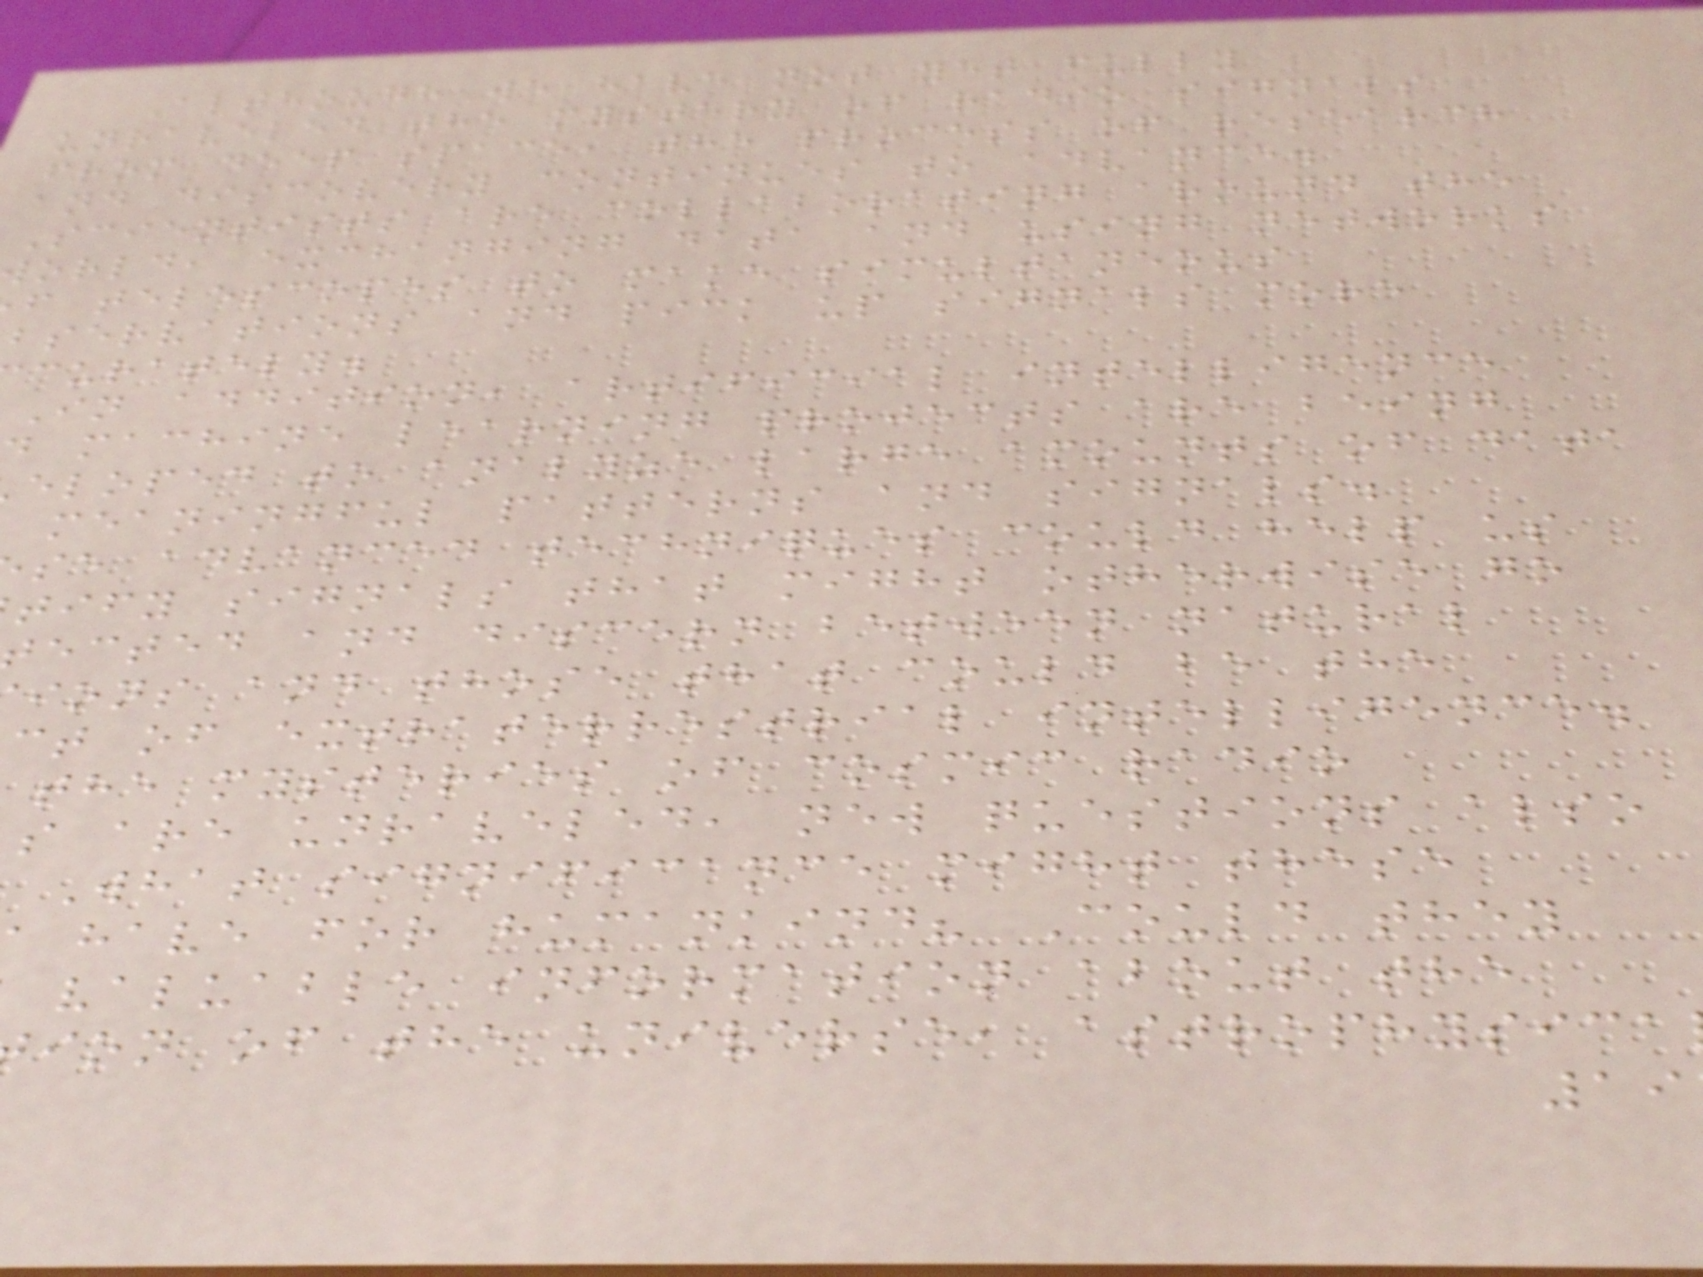Although we have not yet fully
unraveled the mystery of radio signals
from deep space, the process of research
and discovery continues to advance.
Scientists are collaborating around the
orld, exchanging data and using networks
f telescopes to make simultaneous
bservations and pick up signals more
curately.
In addition, artificial intelligence
machine learning projects are being
eloped to analyze large amounts of data
meaningful patterns and signals.
se advanced techniques could help us
tify signals that might otherwise go
ected and discern between natural
ions and those that could be the
ct of extraterrestrial intelligence.
the mysteries of cosmic radio
s are unraveled, new questions also
What significance might these
have for humankind? Could they
valuable information about the
ion of the universe, astrophysica
